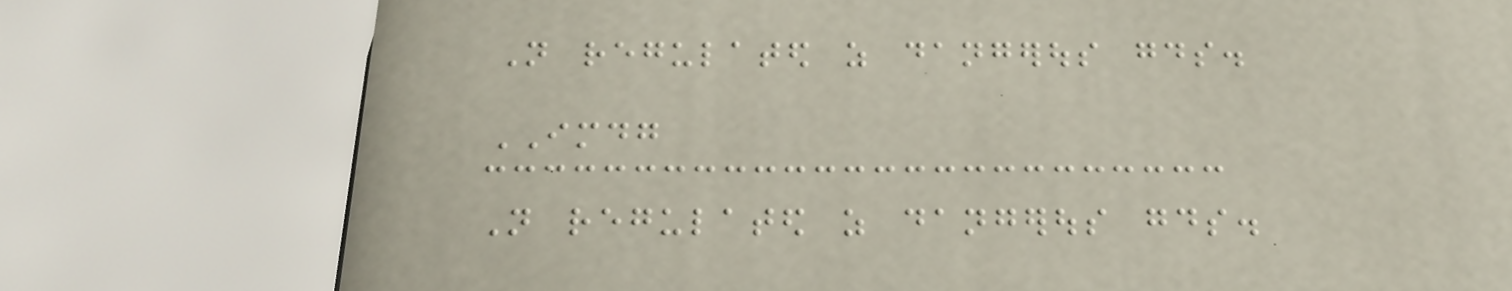Not regulated as dangerous goods.
IMDG
Not regulated as dangerous goods.
